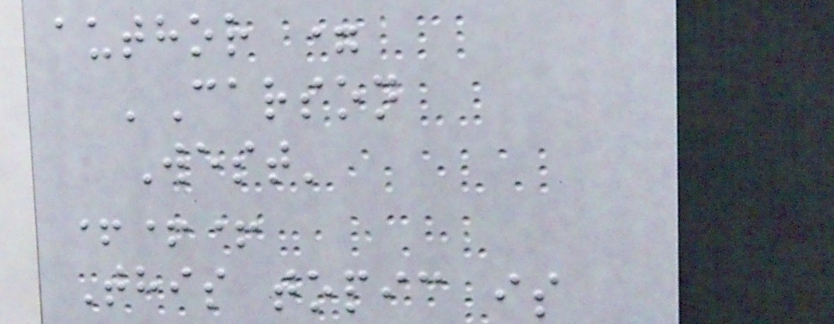author =
'Carson
West'
+++
This topic is
